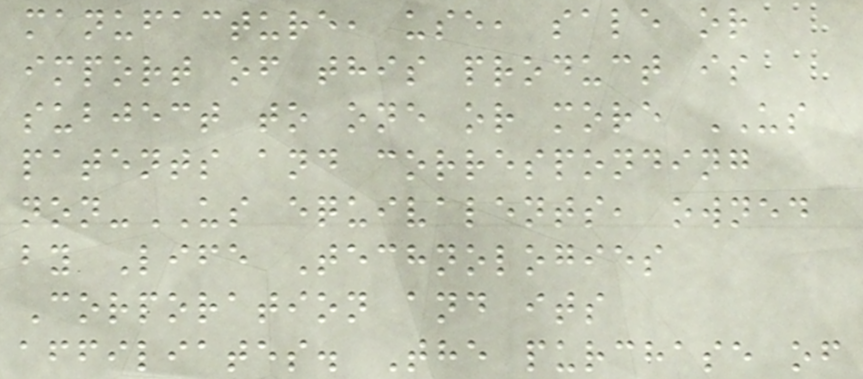manufacture, use, sale or
import of this product is
subject to one or more US
patents and corresponding
non-US equivalents, owned
by Life Technologies
Corporation and its
affiliates. The purchase of
